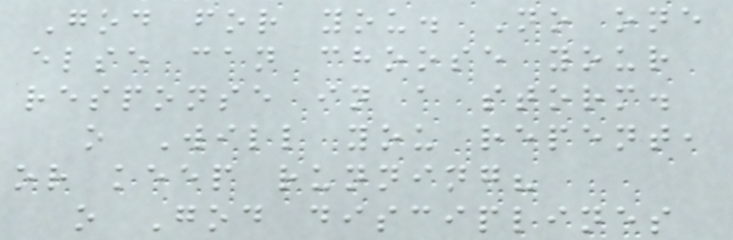God for you. No one
else can choose your
response in a storm.
o Will you repent,
or keep running?
o God disciplines
